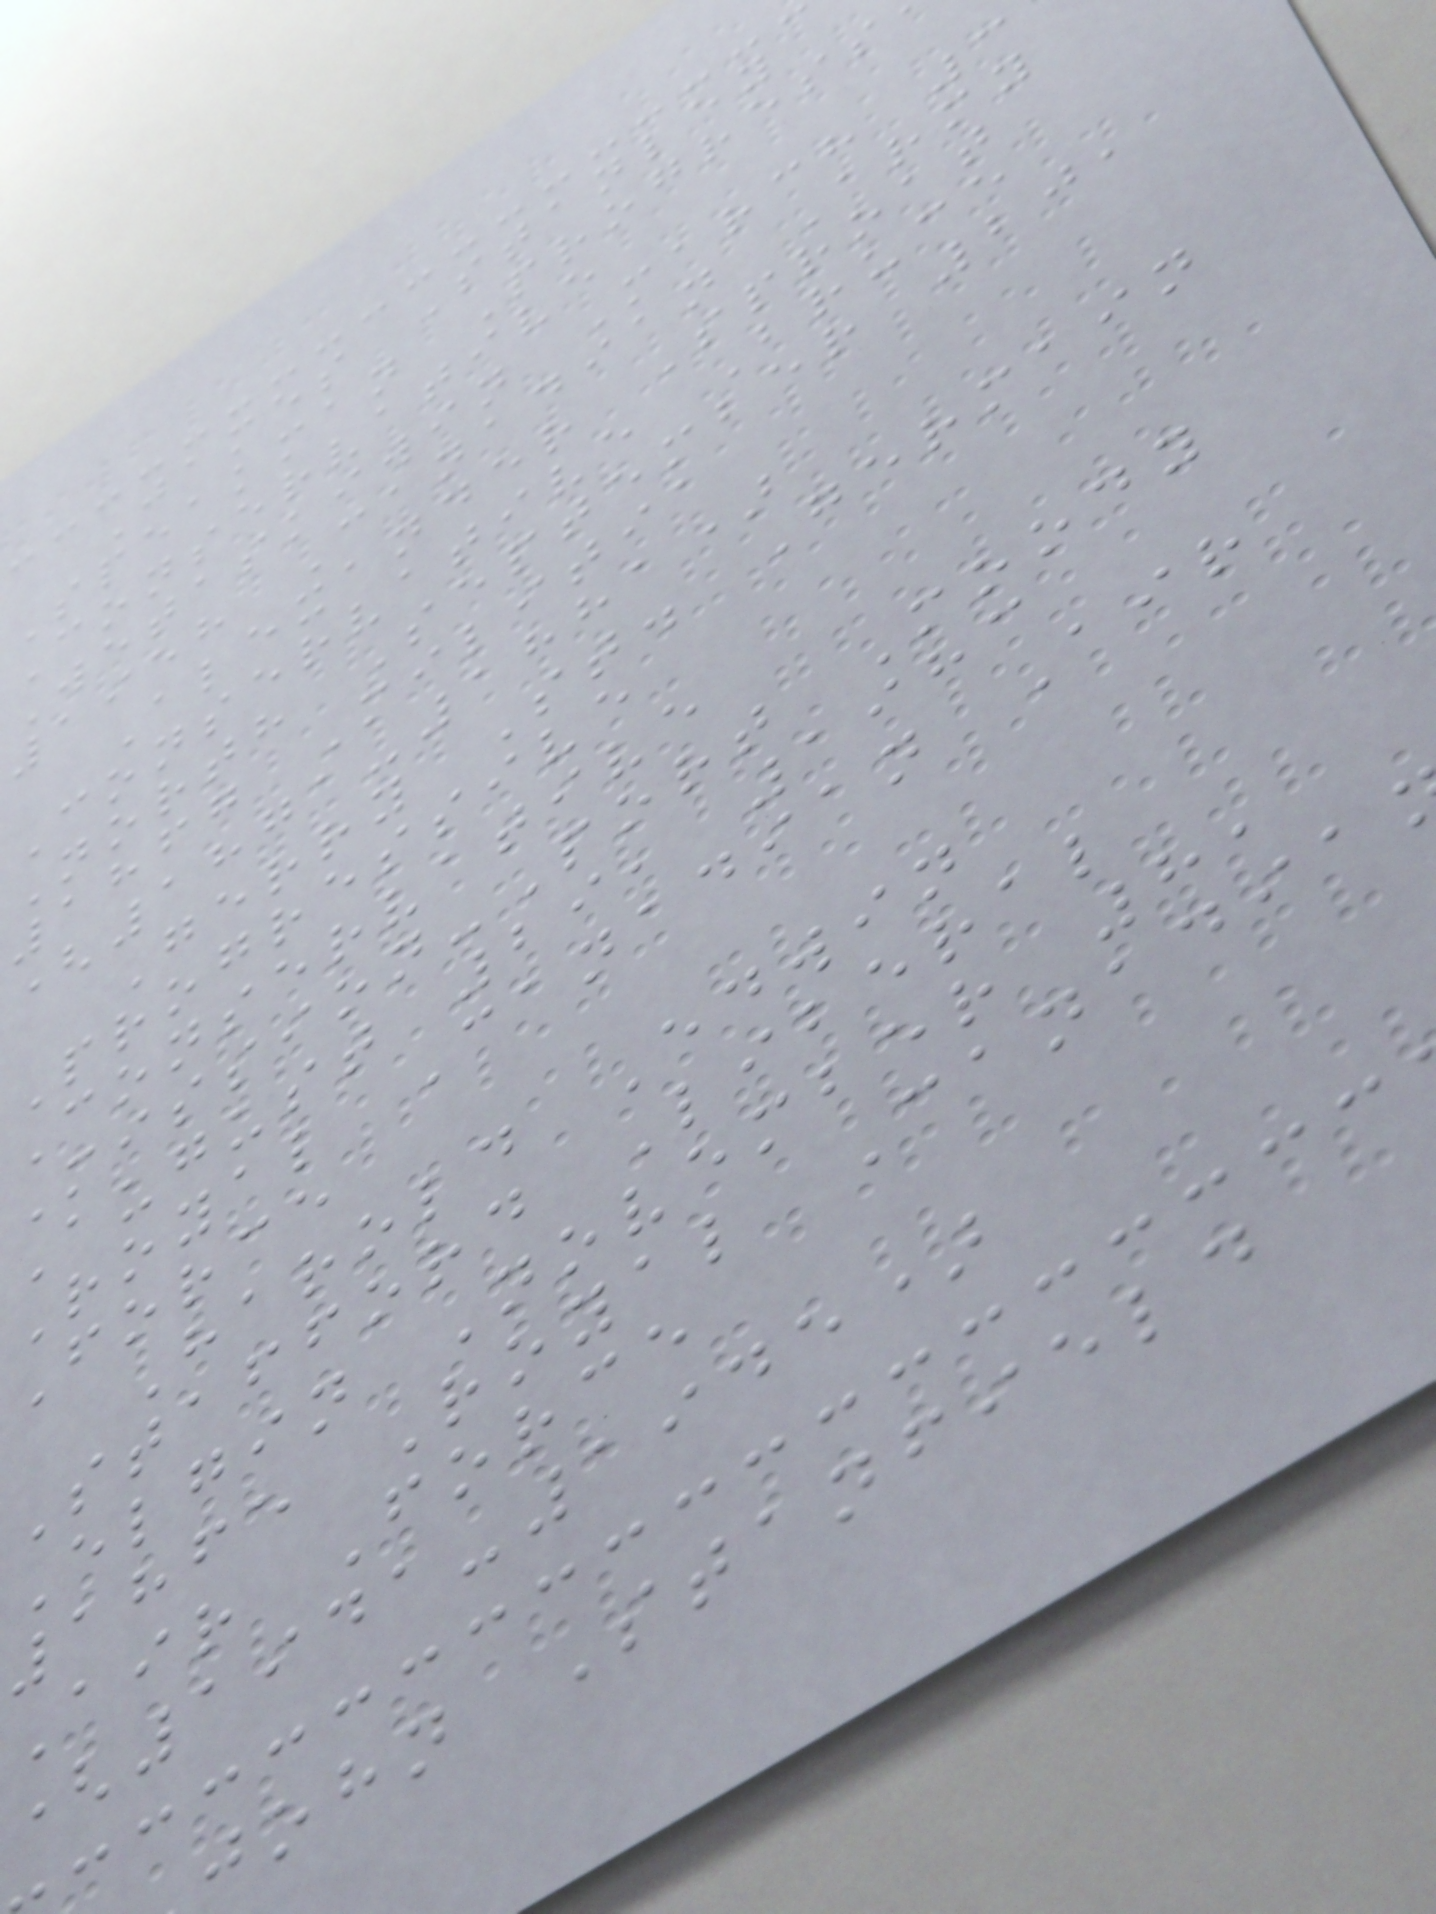James Stanley
Speakman Progress
Conservative
Wetaskiwin March 3
1958 Canadian Army
Alexander Sproat
Conservative Bruce
North September 20,
1867 Militia
(1871-1881)
Gerry St. Germain
Progressive
Conservative
Mission-Port Moody
August 29, 1983
Royal Canadian Air
Force
Harold Edwin
Stafford Liberal
Elgin November 8,
1865 Royal Canadia
Air Force
(1941-1945)
john Stanfield
